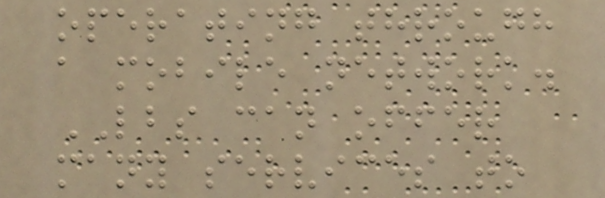operating through
a mobile network.
LBS can offer
many services to
